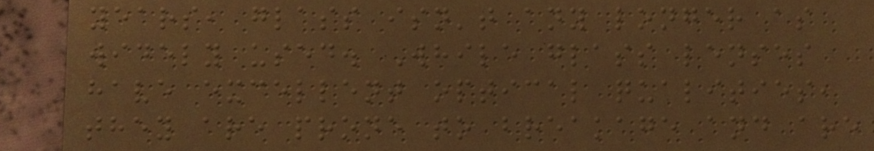years, glass isn't any longer as
widely used. While glass lenses
have excellent optical qualities,
they are prone to breakage and are
